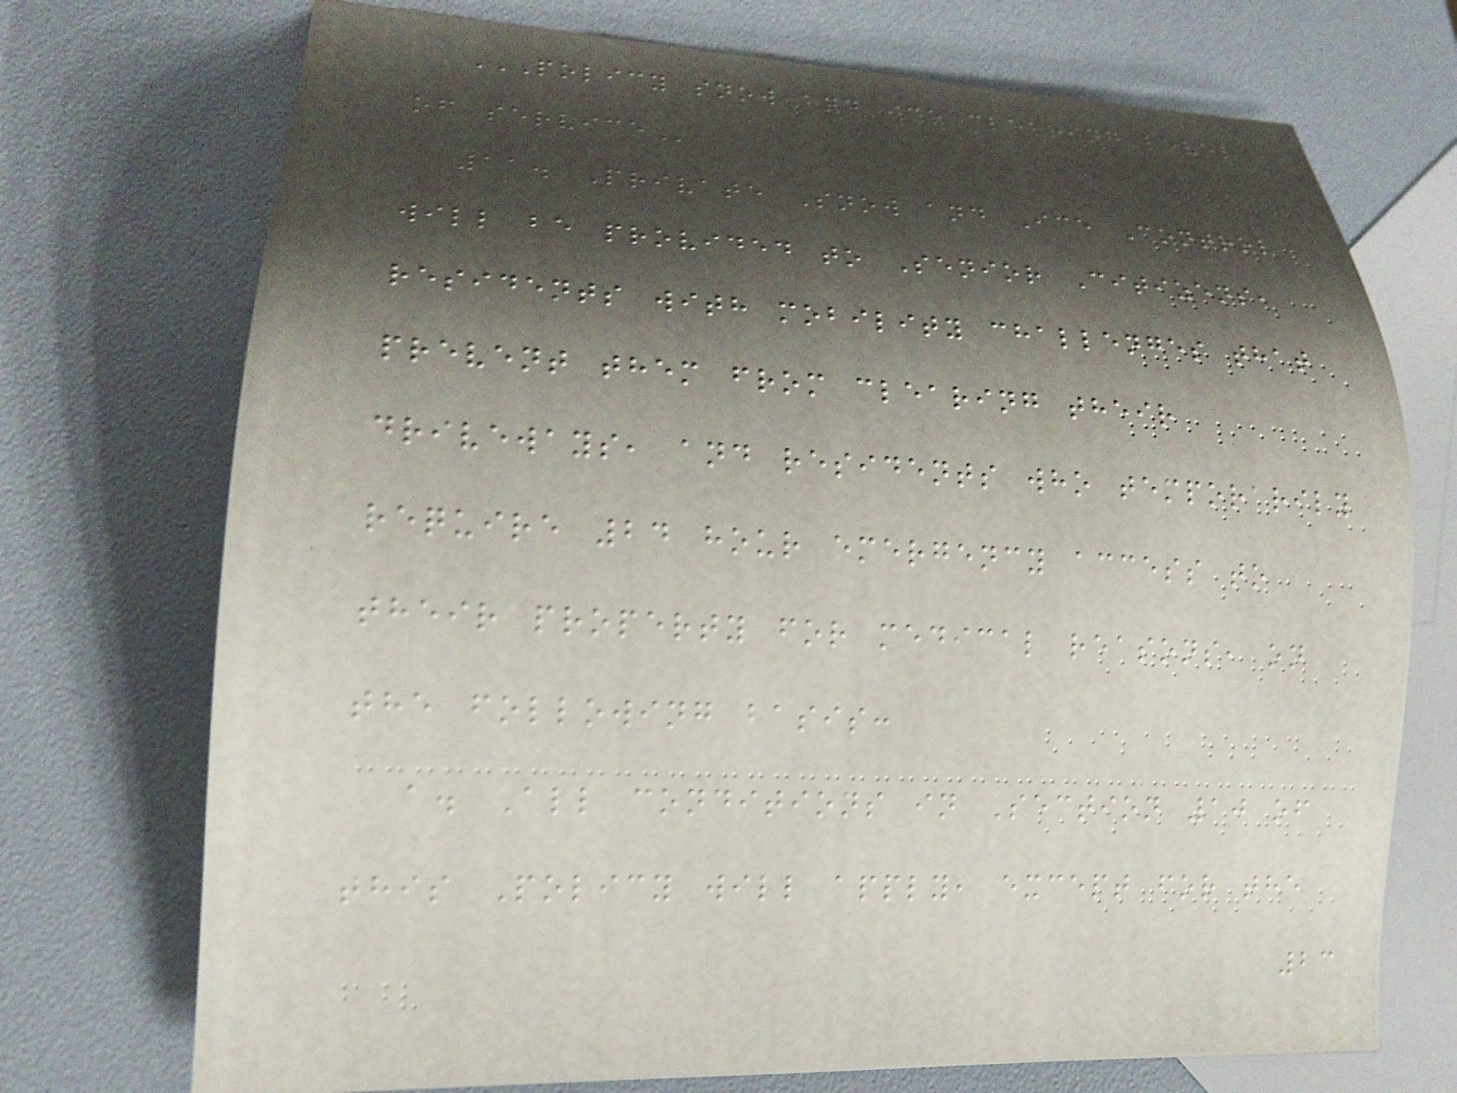POLICY SNOW AND ICE CLEARING LEVEL
OF SERVICE
11. Private Snow and Ice Control
will be provided to Senior Citizens,
residents with mobility challenges that
prevent them from clearing their
driveways, and residents who temporarily
require 24 hour emergency access to
their property for medical reasons, on
the following basis:
a. All conditions in Section 10 of
this Policy will apply, except for the
23
